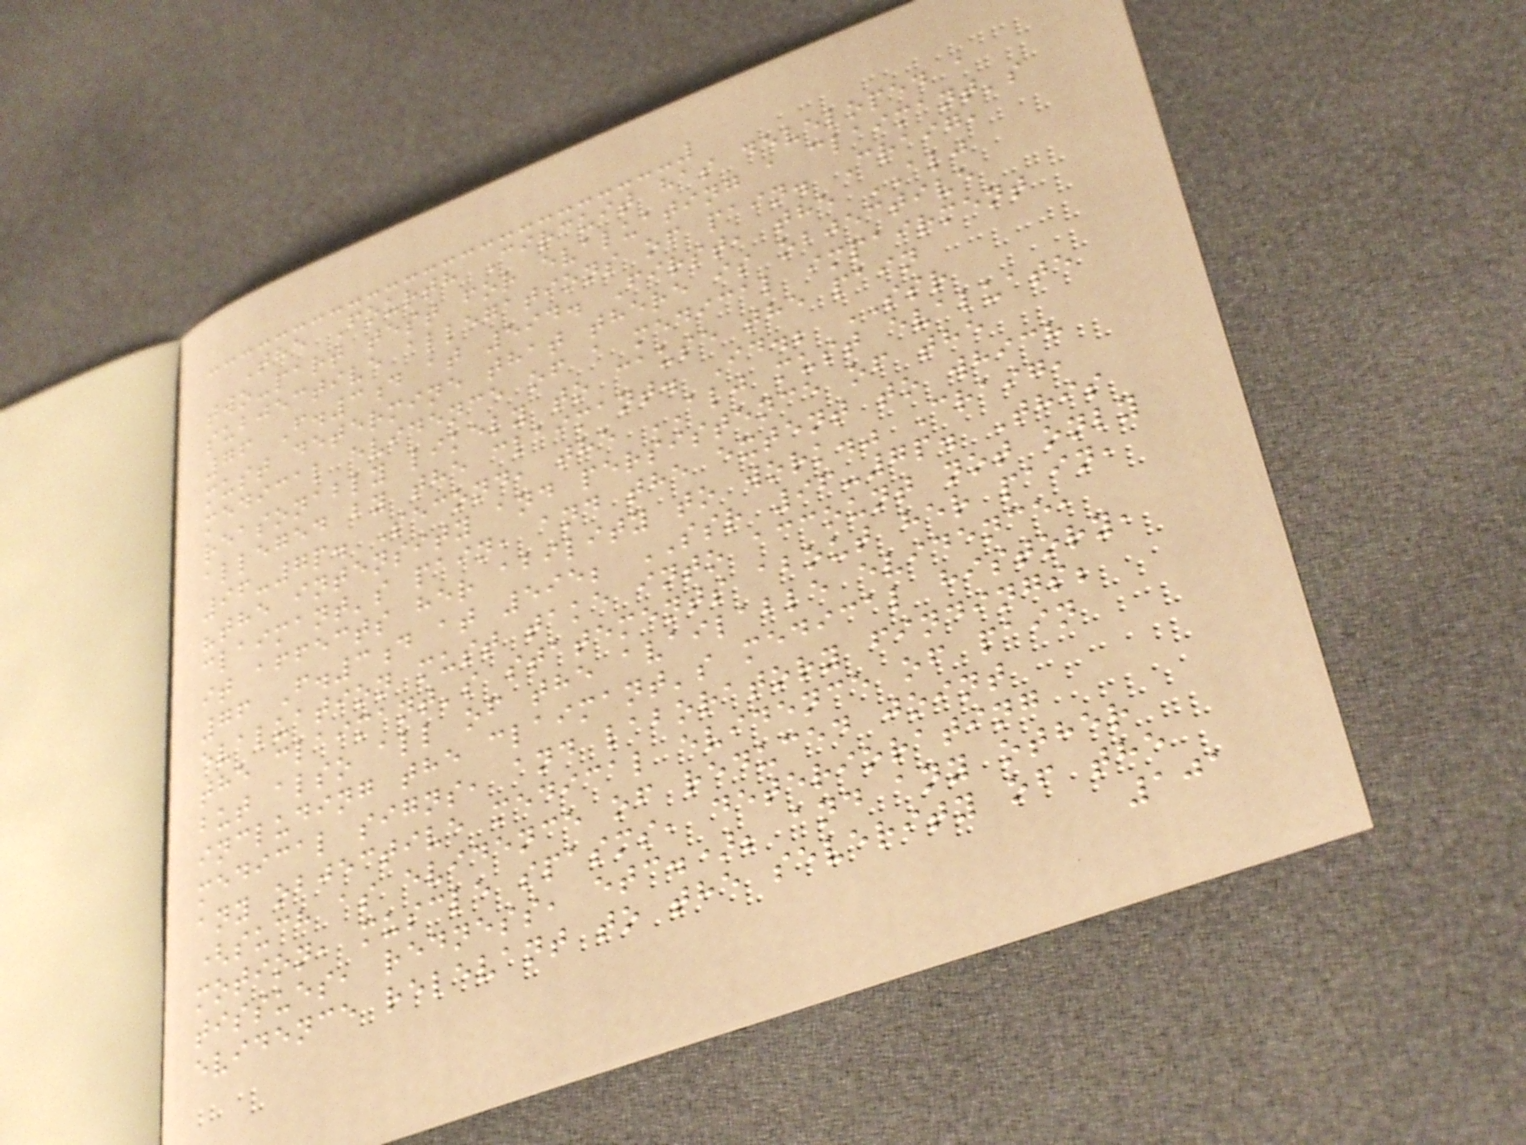The Fourth Circuit has developed a
two-part test for evaluating a claimant's
subjective allegations of pain. Craig,
76 F.3d at 594. First, the ALJ
must determine that there is objective
medical evidence of a medical impairment
reasonably likely to cause the pain
alleged by the claimant. Id.; SSR
96-7p. Second, the ALJ must evaluate
"the intensity and persistence of the
claimant's pain, and the extent to which
it affects her ability to work." Craig,
76 F.3d at 595; SSR 96-7p. This
evaluation must take into account not only
the claimant's statements about her pain,
but also all of the available evidence,
including the claimant's medical history,
medical signs, and laboratory findings;
any objective medical evidence of pain
(such as evidence of reduced joint
motion, muscle spasms, deteriorating
tissues, redness, etc.); and any other
evidence relevant to the severity of the
101
